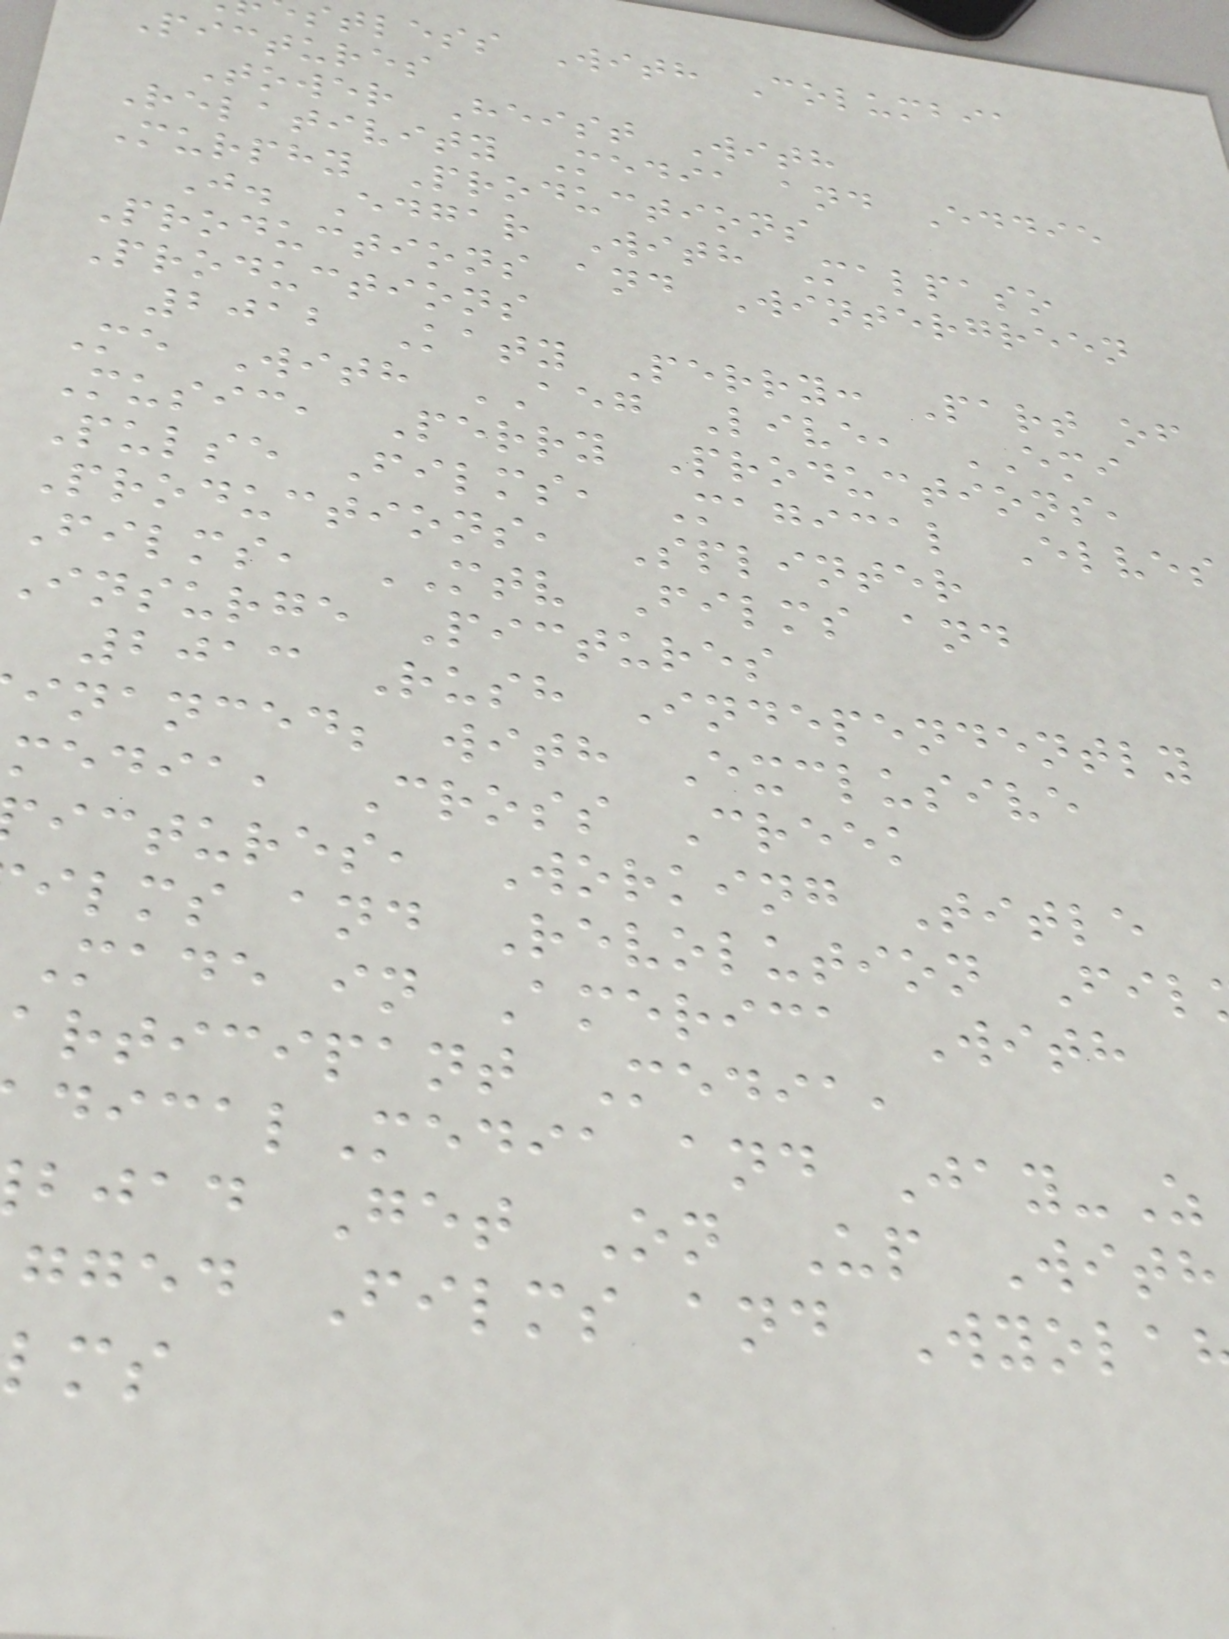stless With Columbia
Pictures
Tower Heist With
Relativity Media and Eddie
Murphy Productions
J. Edgar With Malpaso
Productions and Wintergreen
Productions
2012 Katy Perry: Part of
Me With AEG Live, EMI
Music, Perry Productions,
Pulse Films, Magical Elves
Productions, Splinter
Films, MTV Films and
insurge Pictures
2013 Rush Independently
inanced; with Exclusive
media, Cross Creek
ictures, Working Title
ilms and Revolution Fil
Made in America With
articipant Media,
dicalMedia and Jay-Z
bjad Get On Up With
gged Films and Wyola
